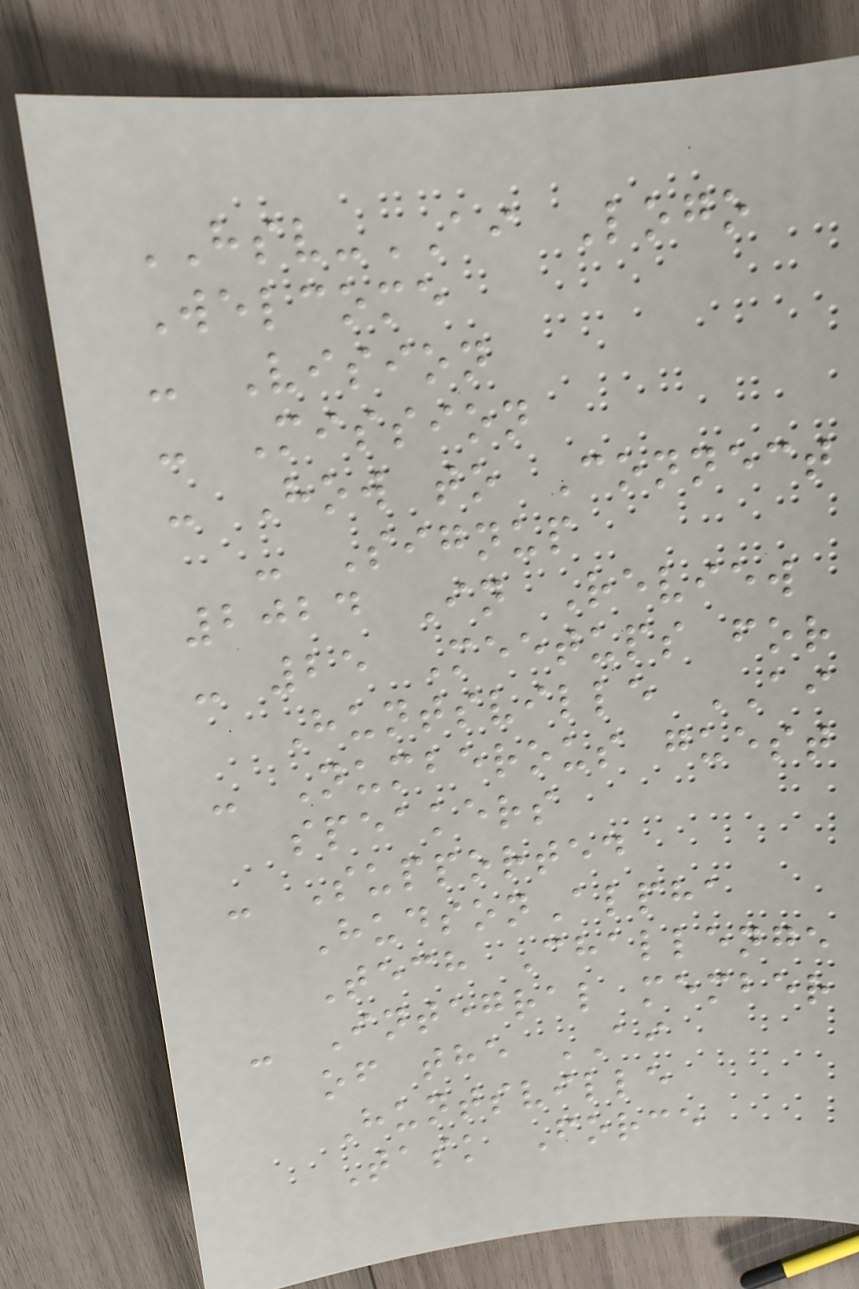HSV-AI Logo
Welcome
- Vision
- Mission
- How to Connect
- Signup
2024 In Review
- 25 Meetups for
Huntsville AI
- Numberous guest
speakers
- Supported
HudsonAlpha
Tech Challenge
- Integral member
of the AI
Huntsville
Task Force
